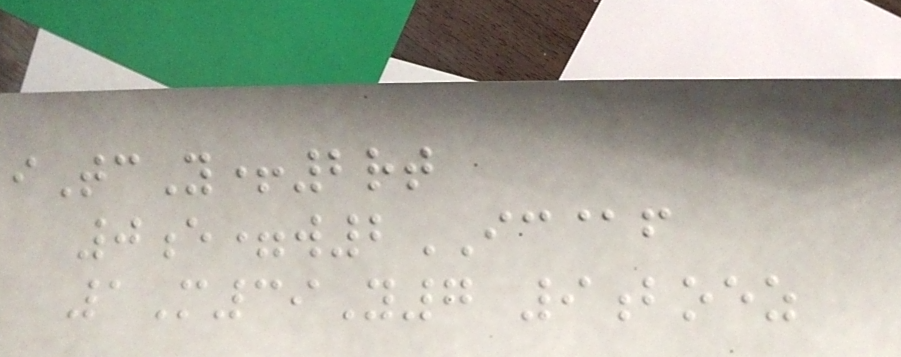iTcY+2rt
0e=w2IC@f
1M39Y7 9boez
